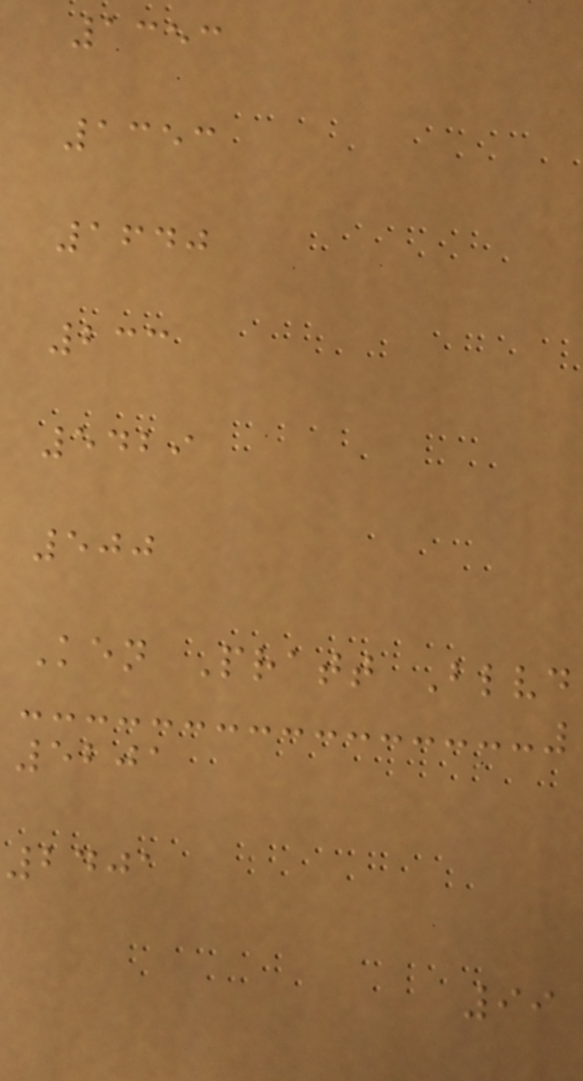1353
1353
1640
233
5429
500
Ken Pratt Blvd
5201
2401
99
